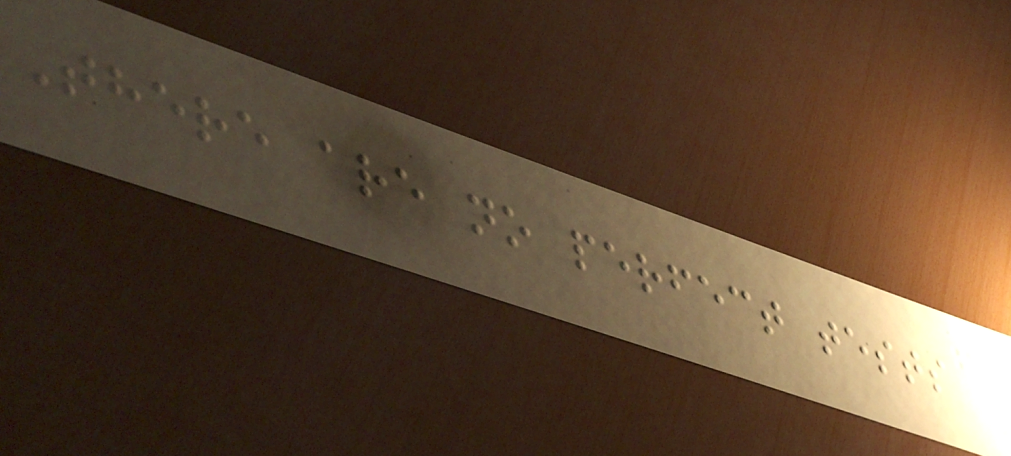There are no perfect tests
